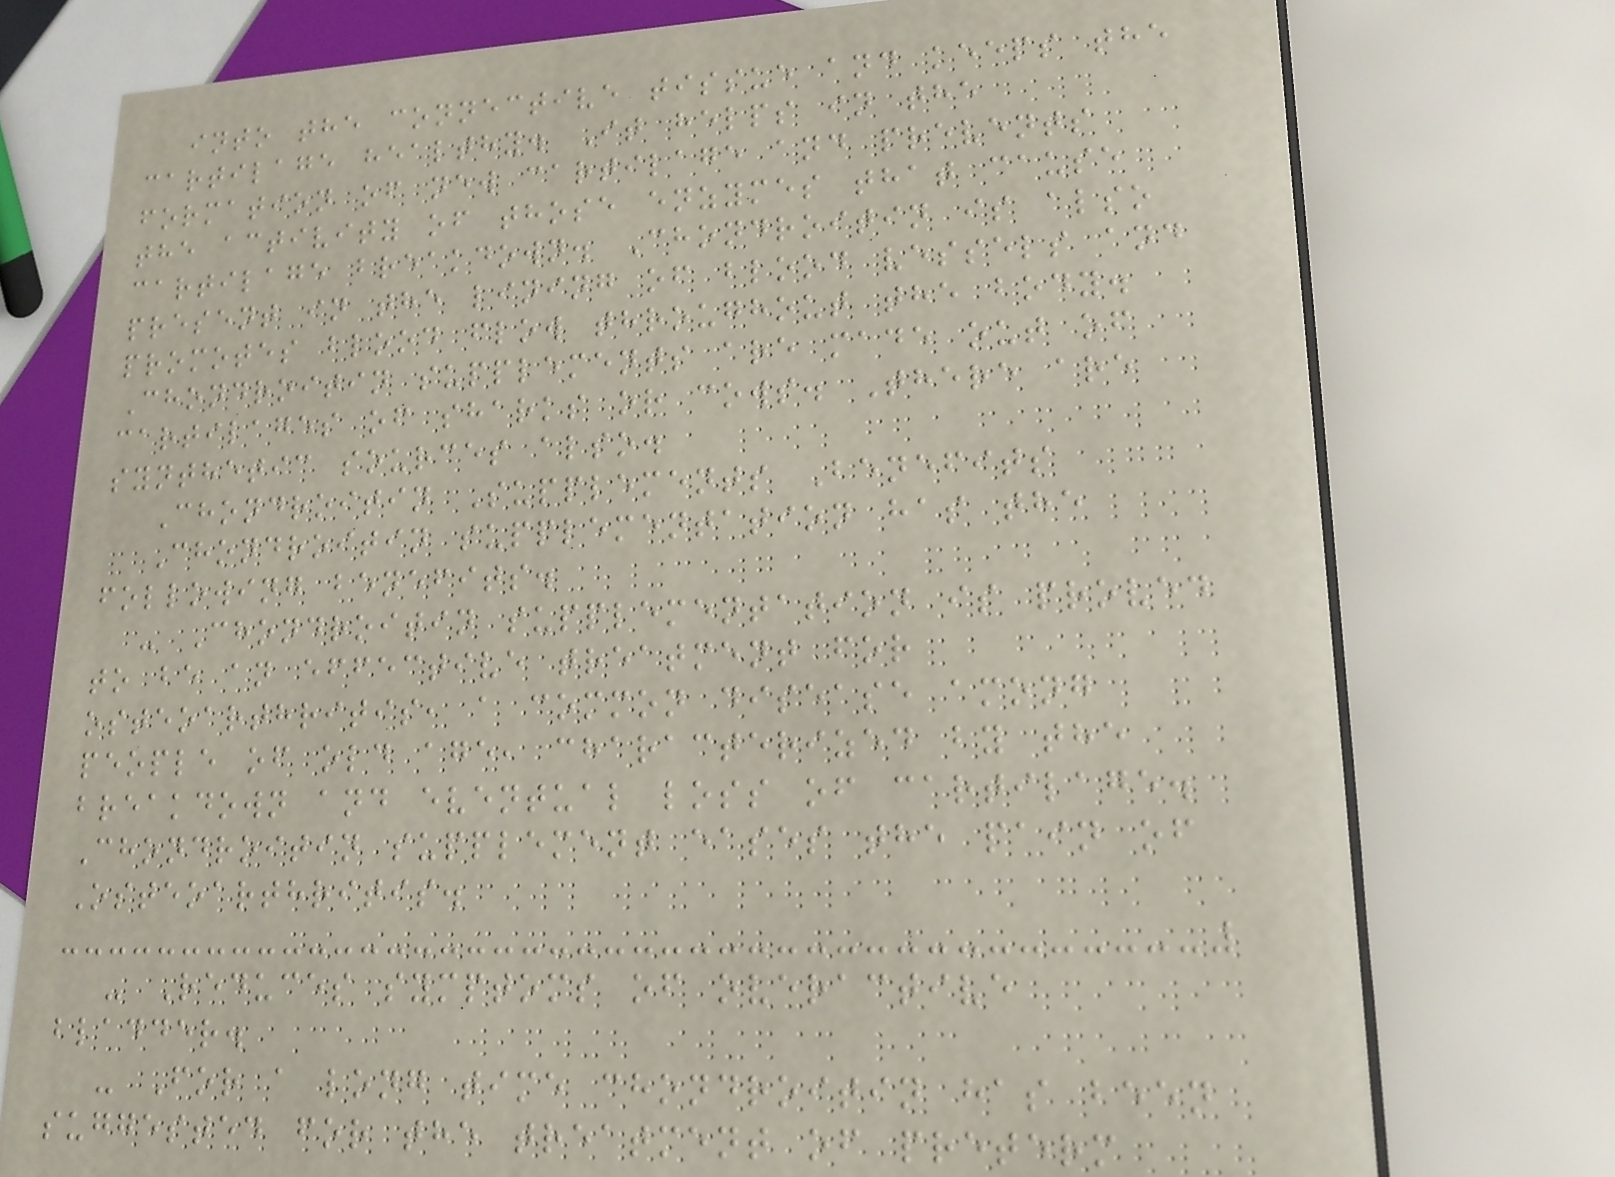into the connective tissue and keeps the
cartilage healthy. It helps in the
formation of new cartilage and prevents
the activity of those enzymes that cause
cartilage breakdown. Chondroitin is also
present in the lining of blood vessels and
promotes blood flow throughout the body.
Chondroitin supplements are made out of
cartilages of sharks or cows. There are
synthetic sources also.
Chondroitin Supplements Benefits
Chondroitin supplementation has the
following benefits.
- Chondroitin supplementation is proved
to be an effective treatment for
osteoarthritis, a common disease among
people of old age, characterized by the
breakdown and eventual loss of cartilage.
Chondroitin supplement eases the pain of
Osteoarthritis.
- Reduces symptoms of overactive
bladder.
- For a long time chondroitin has been
suggested for the treatment of preterm
